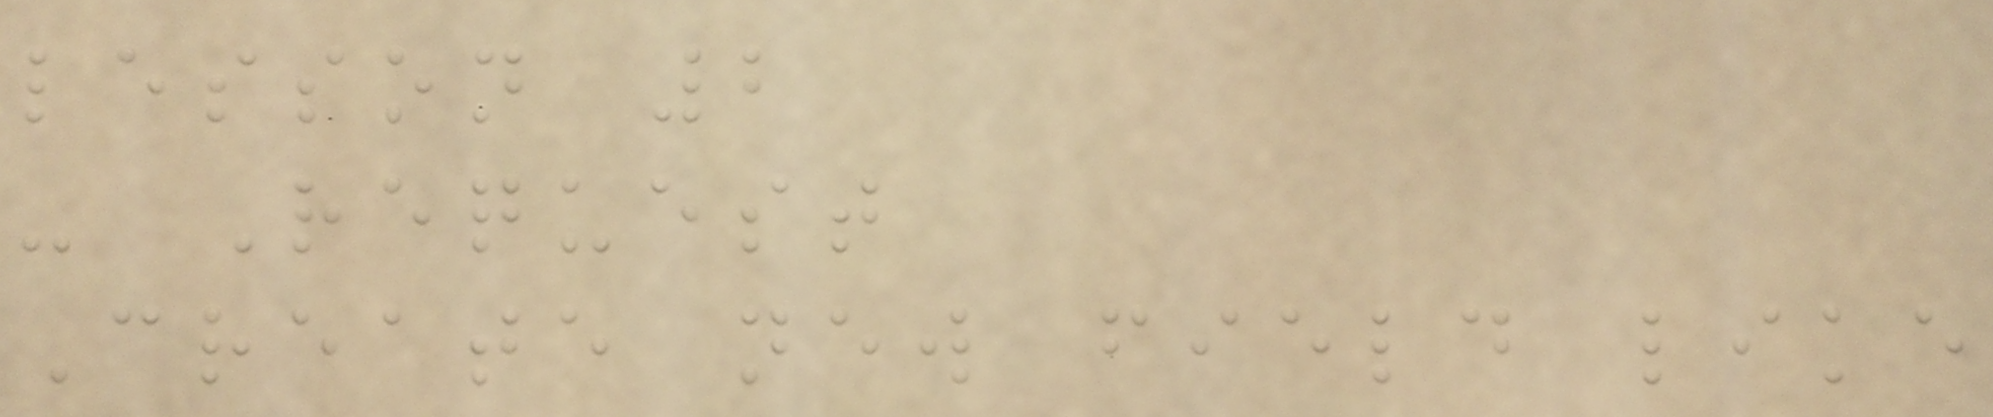lesson 2
- Request
Create new field like
